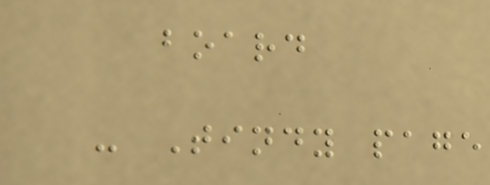board
- Tindy page
